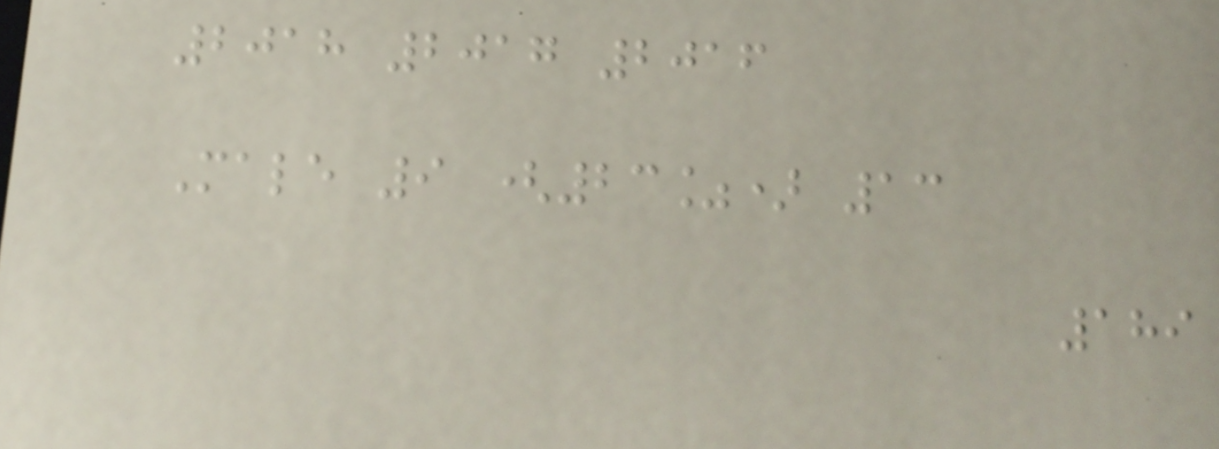2018 2017 2016
Male 9 (23%) 13
189
